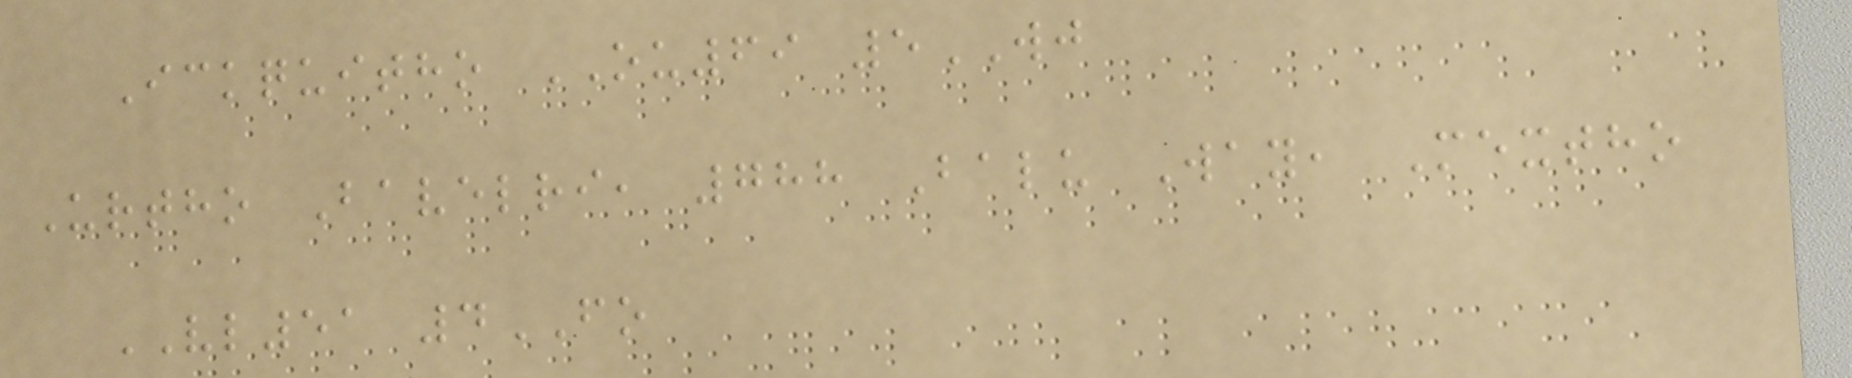Ickquitho OU69 5WJ
Urtho Bavelri, 788 Balu Way, Mextho
VL51 4FO
